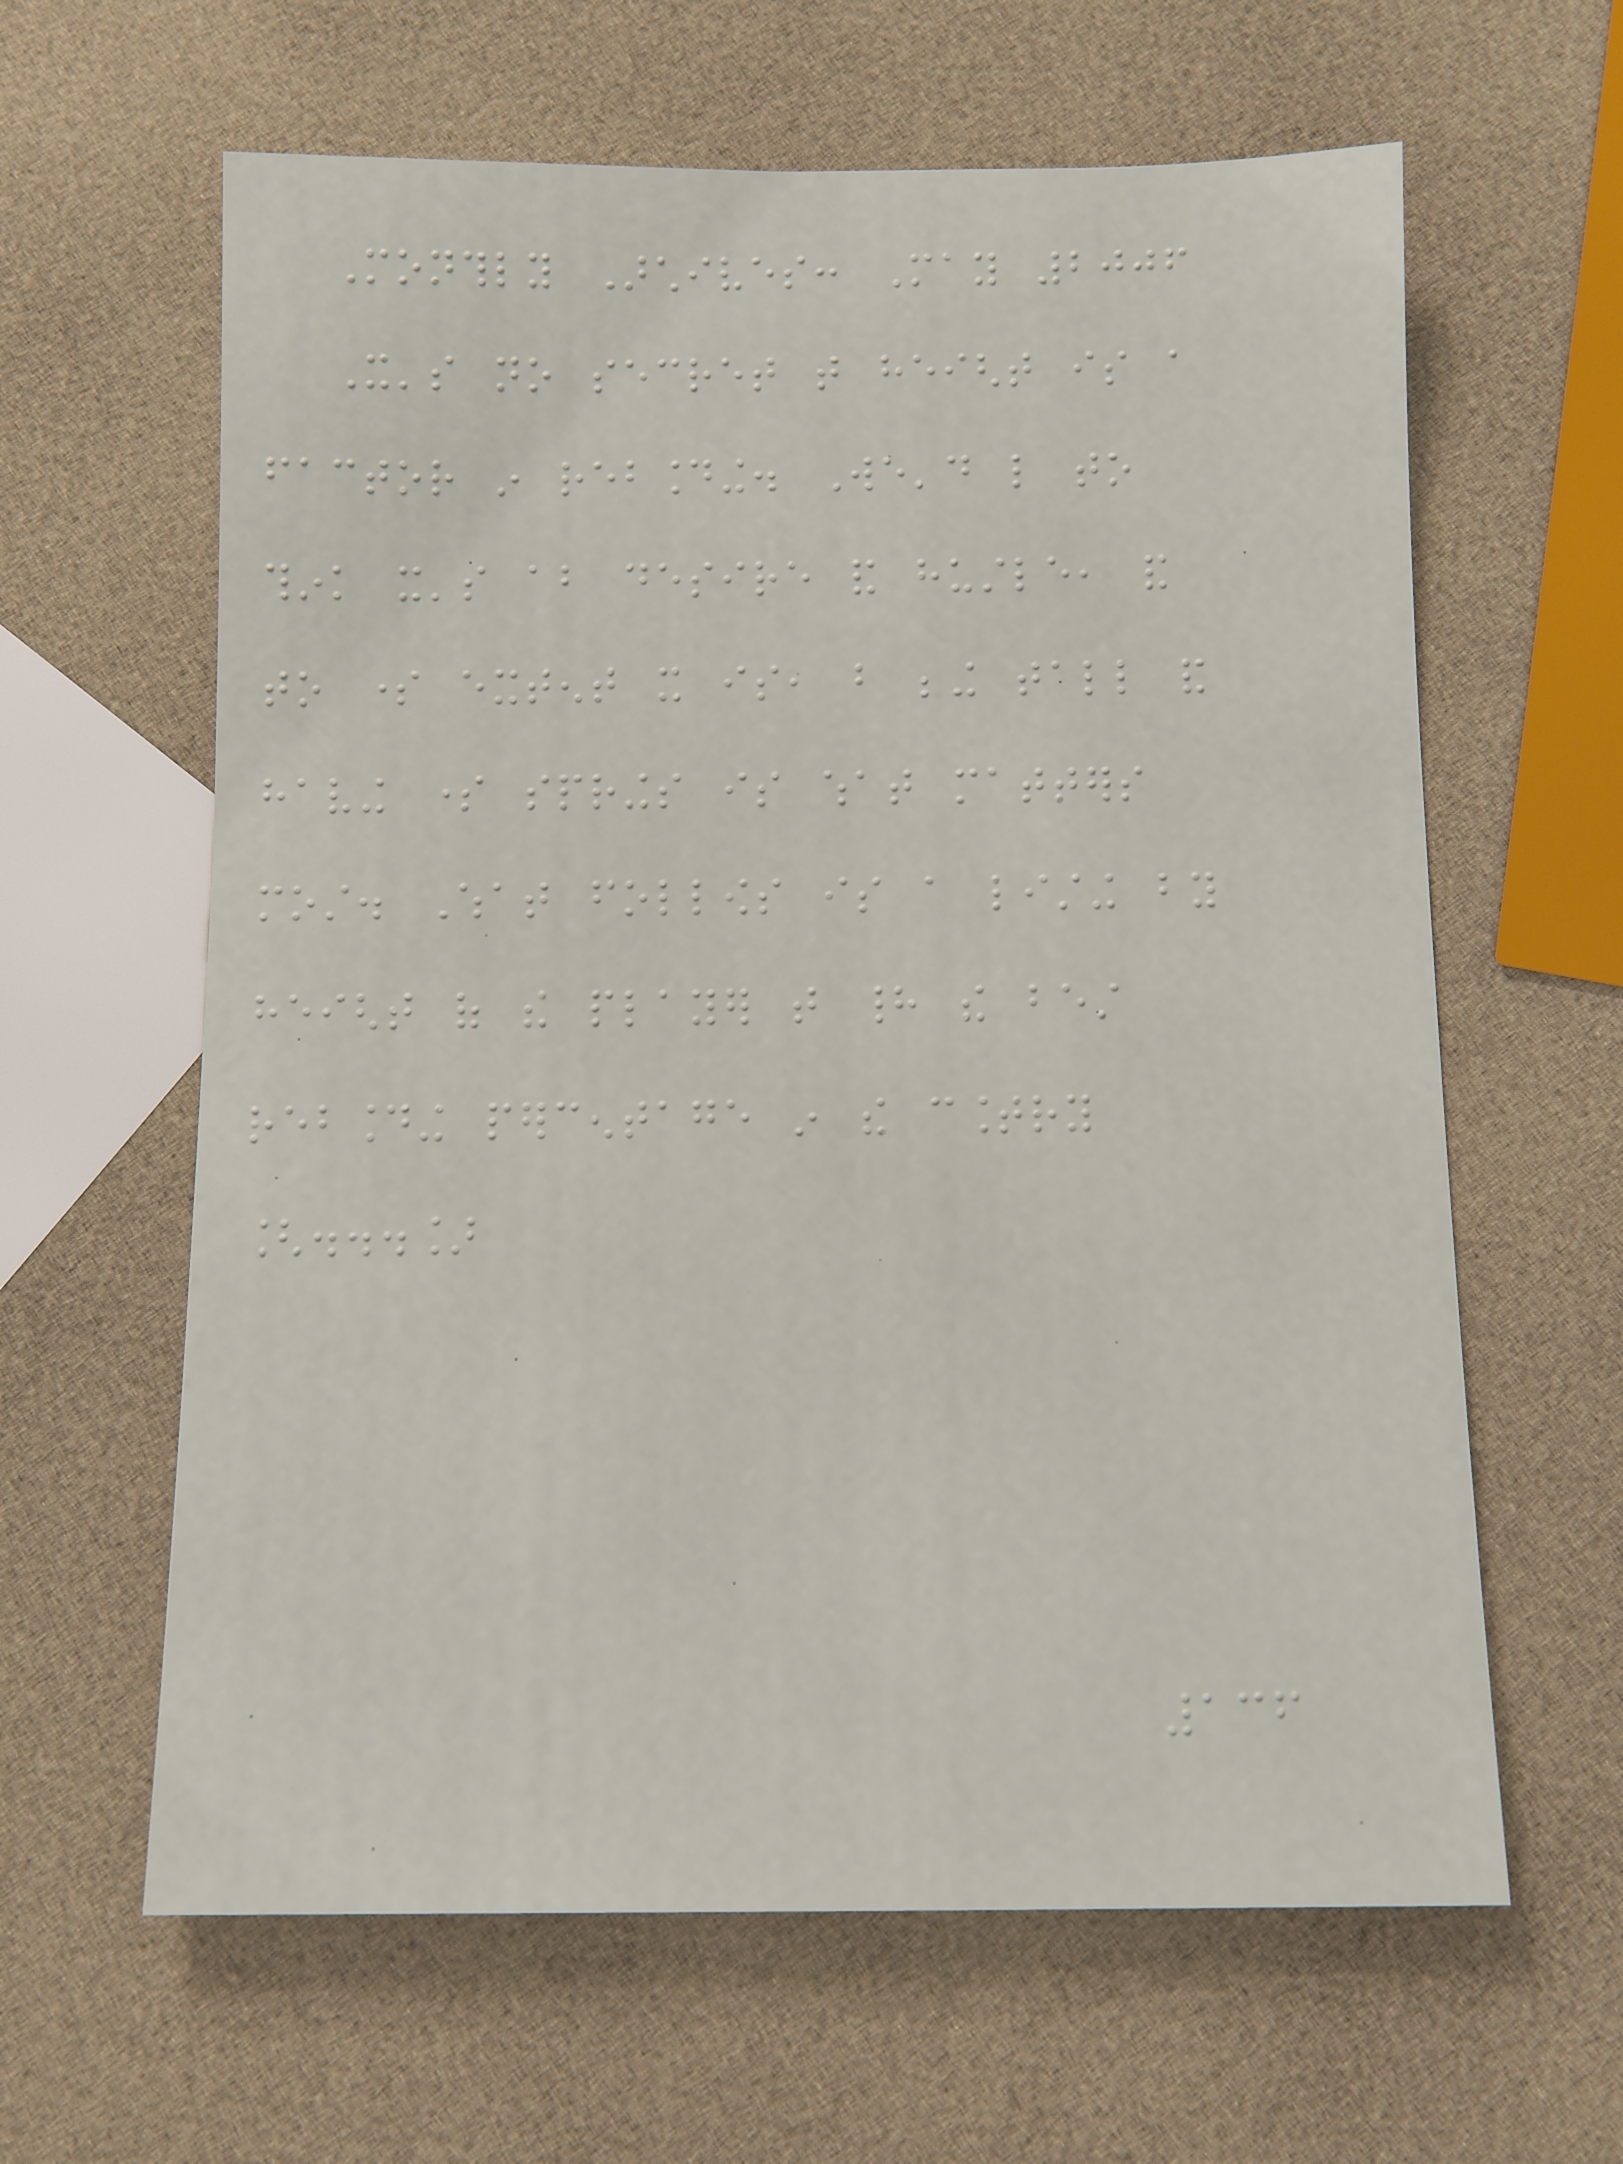Monthly Archives: May 2006
It's no secret that height is a
factor in rebounding. We'd like to
think it's about desire and hustle, and
to some extent it is, but being tall and
having some springs is what matters
most. What follows is a listing by
height of the player that had the best
rebounding percentage in the country
[...]
136
